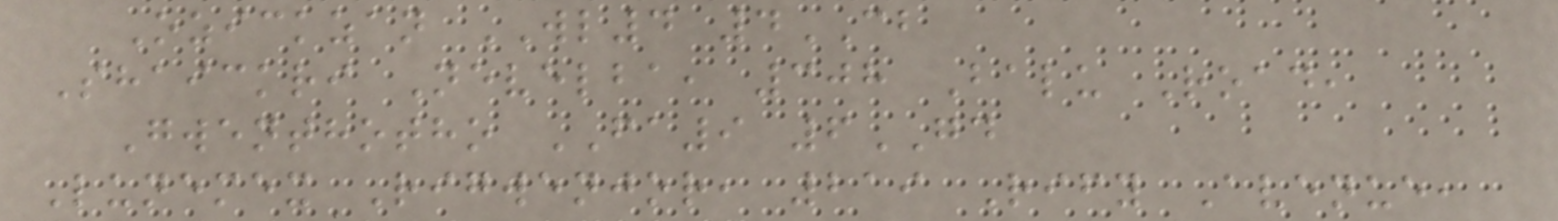Ozickzan WL4 4CB
Shaickri Nevelba, 308 Balu Road,
Gwenthotho FA9 6GD
Lunemex Rigwenjor, 219 Rify Avenue,
